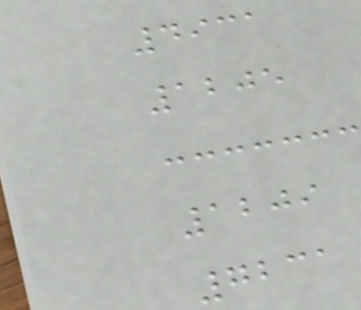4931
1205
1209
7231
